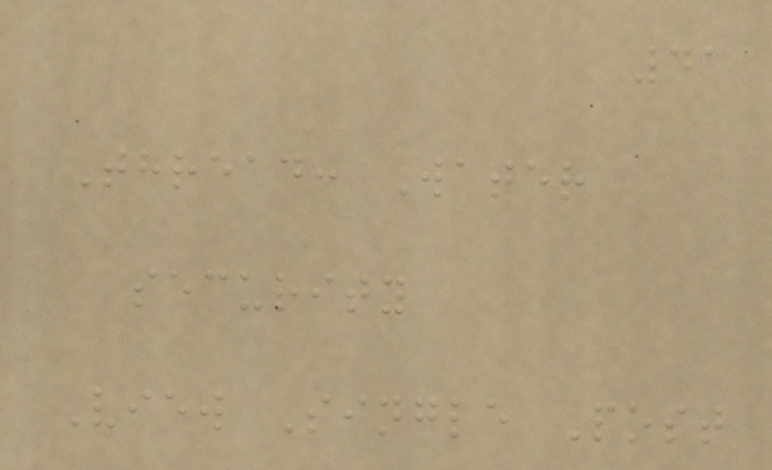41
Thread: Water
security
View Single Post
